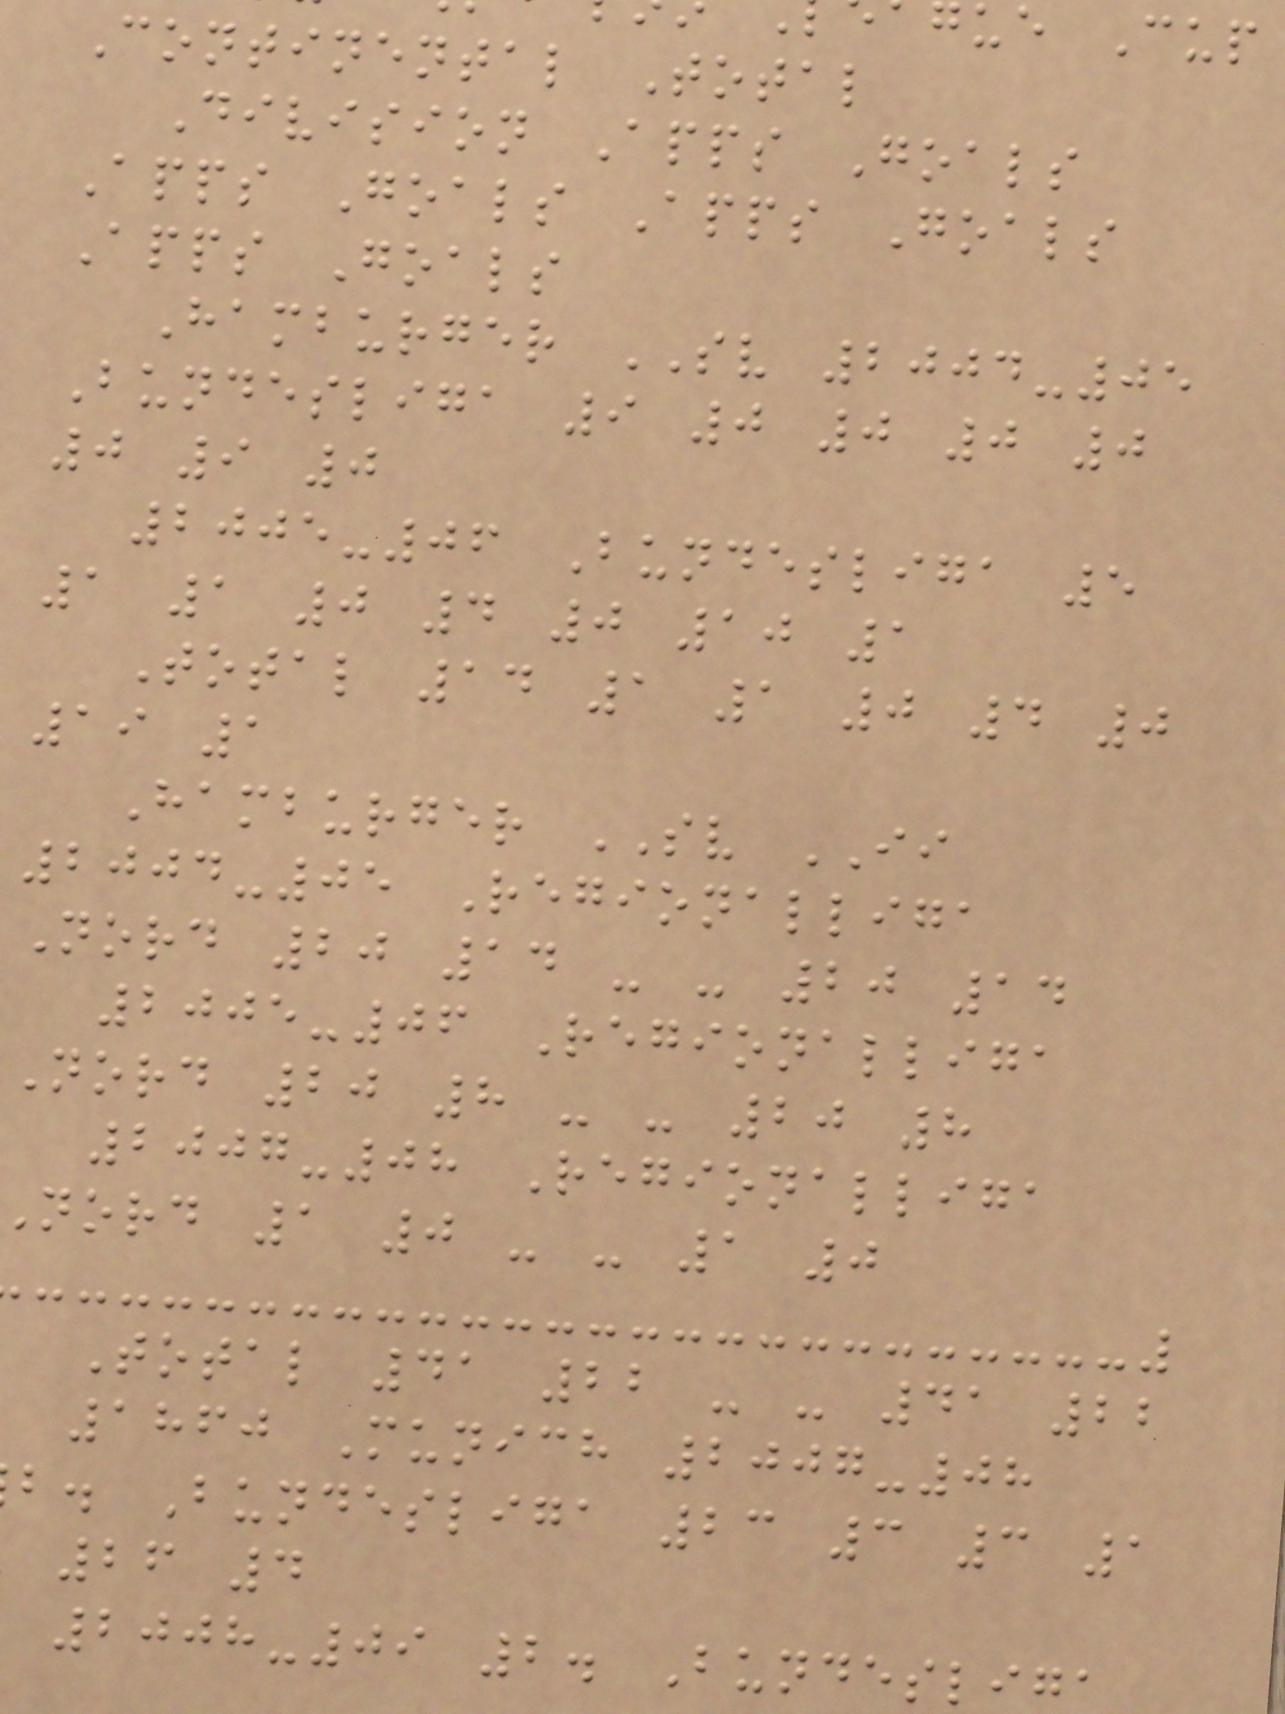ue Cup
Continental Total
Division Apps Goals
Apps Goals Apps Goals
Apps Goals
Hamburger SV 2004-05
Bundesliga 9 0 0 0 0
0 9 0
2005-06 Bundesliga 5
1 1 0 4 0 10 1
Total 14 1 1 0 4 0
19 1
Hamburger SV II
2004-05 Regionalliga
Nord 20 14 - - 20 14
2005-06 Regionalliga
Nord 20 8 - - 20 8
2007-08 Regionalliga
nord 1 0 - - 1 0
Total 41 22 - - 41 22
1860 Munich 2007-08
b. Bundesliga 23 3 3 1
26 4
2008-09 2. Bundeslig
